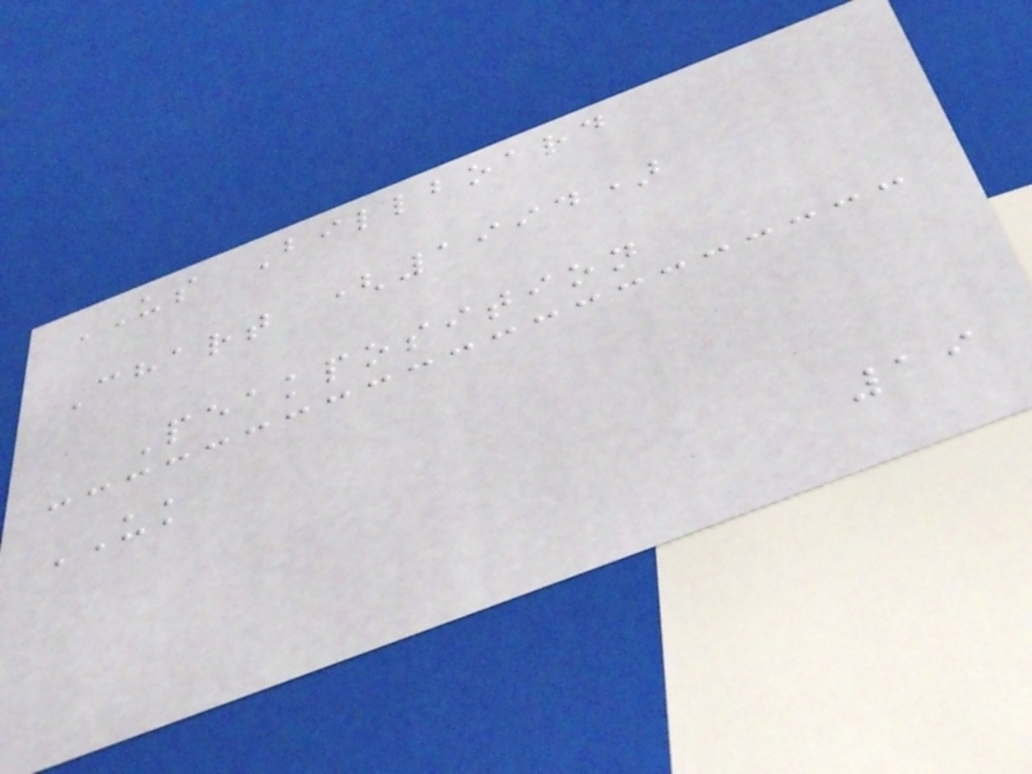US Billboard
Chart (1994)
Peakposition
UK
19
